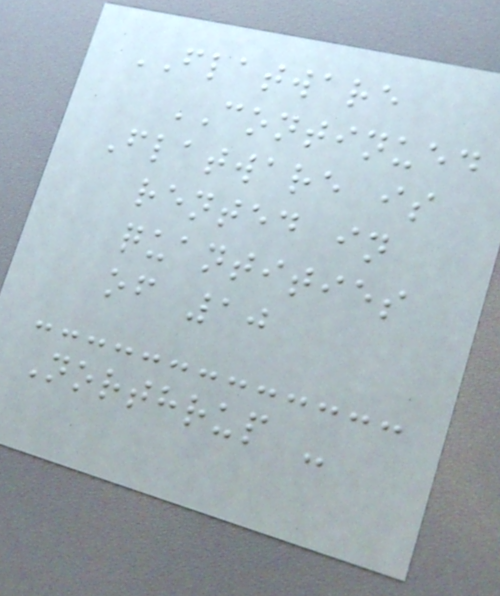FLATWARE
CONTINUED
Flatware is
rented in
quantities
of 10
Northrup -
